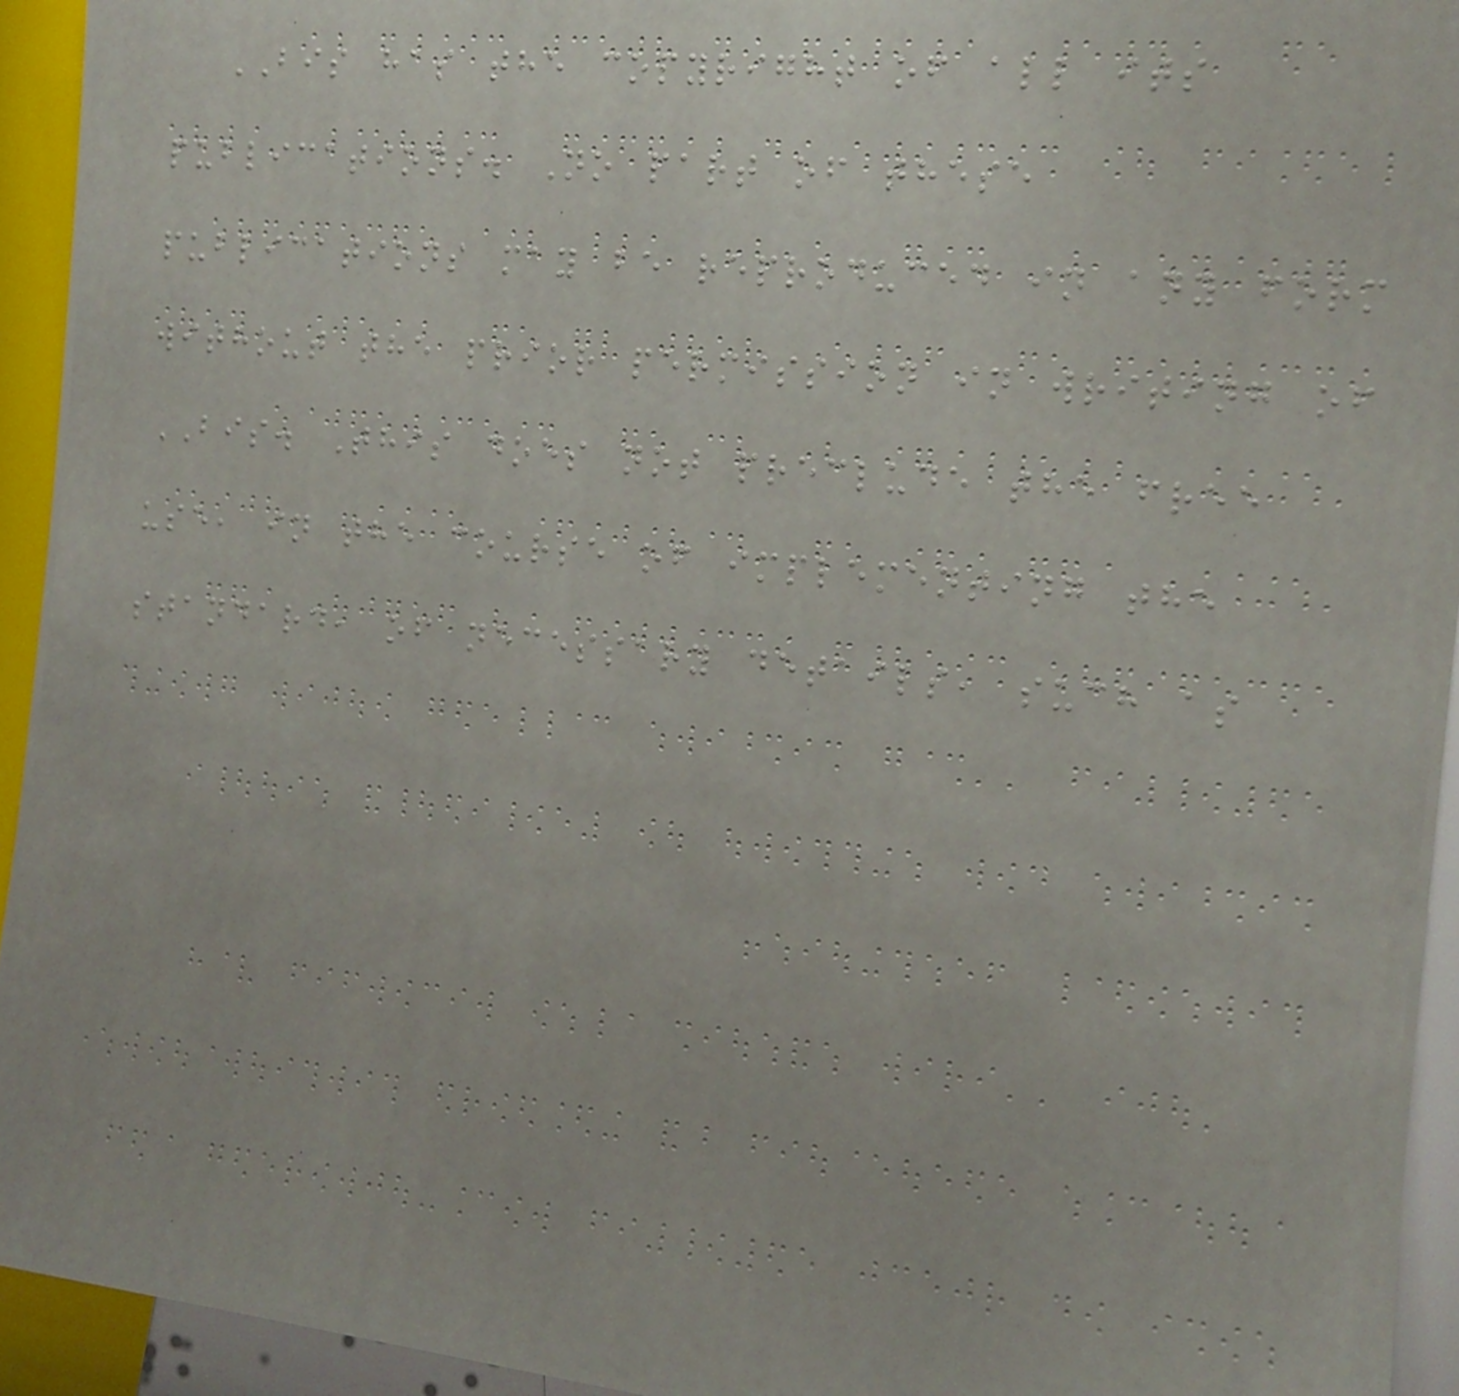BIS has the copyright of all its
publications. No part of these
publications may be reproduced in any form
without the prior permission in writing of
BIS. This does not preclude the free
use, in the course of implementing the
standard, of necessary details, such as
